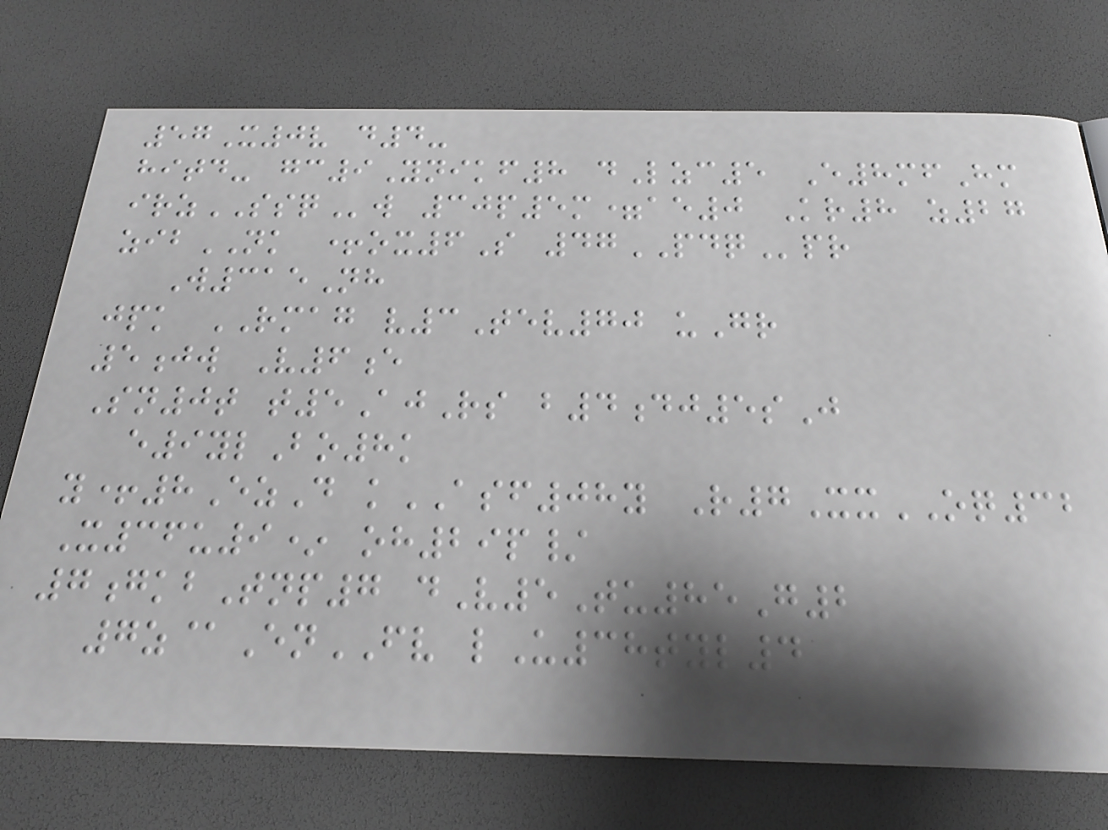57X0v d4-
hitd- gc9Ynikf8 dLzc5 E8mfHm
irzSSQw 30p5m=ae0 Kr8 z27
zibNK +ox6S 47PDQpr
W315Nh
jpk RMAG v3Tev70 uGr
5jw V6e
Sn0t t5AjRs b4dj5sJ
e9ylBo8k
y+8EzD kASF08y R7XxOQ32
X36u9* oh29p/
7gkbTnp7 dV5Tu85G2
7z@EnFV lU38tyl4
